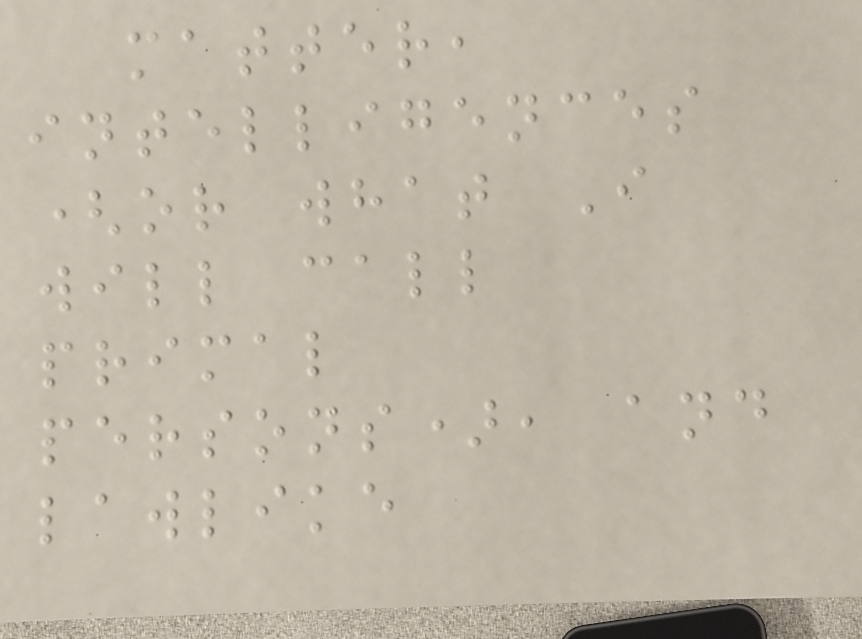matter,
intelligences
(or what I
will call
primal
persons), and
lawlike
